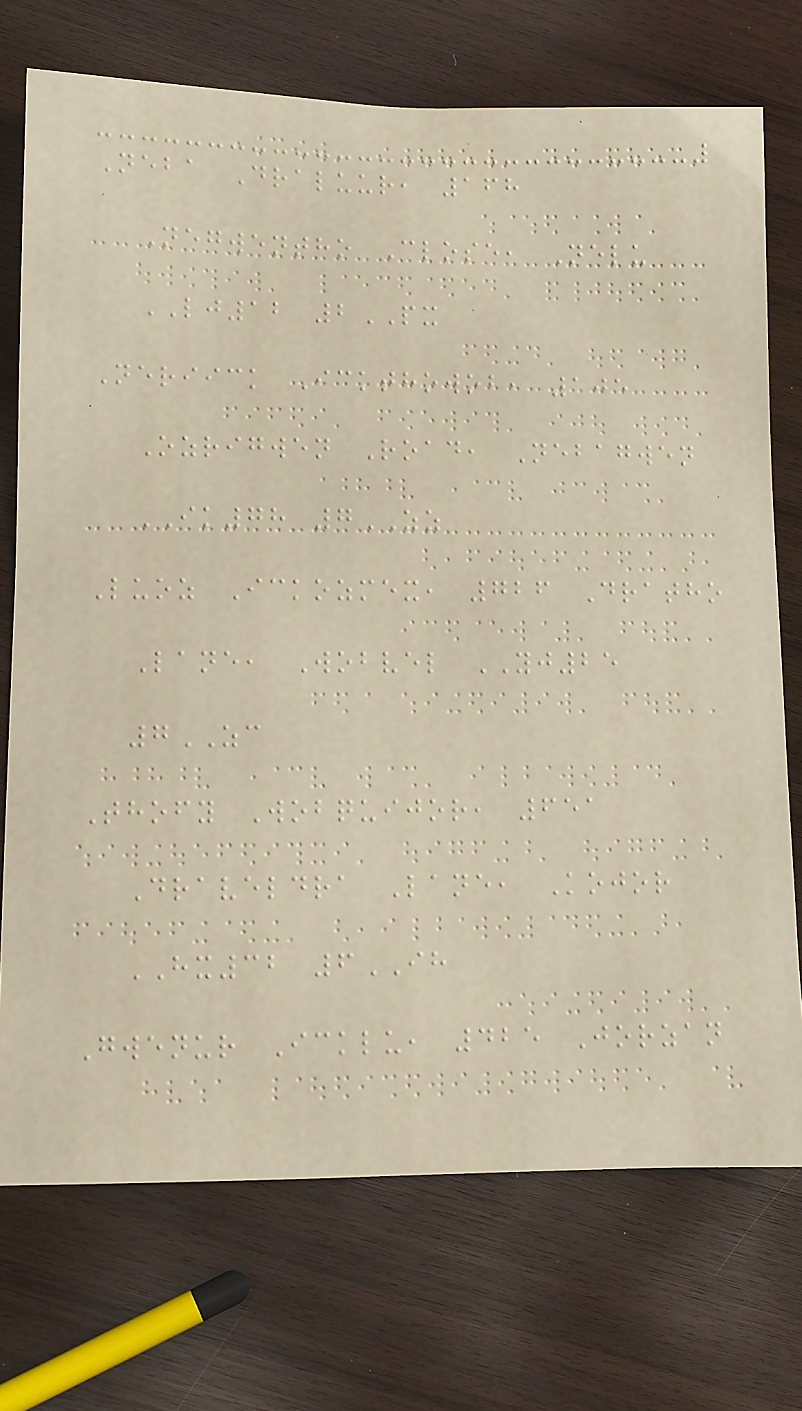Neba Draluur, 168
Negwentho Close, Nelu
LJ12 2PX
Neriick Ickthowob, 105
Ozrigwen Road, Nebagwen
IK78 7ZZ
Luoz Ickozmex, 726 Dratho
Lane, Wobvel YJ25
7ZC
Thofy Wobquijor, 651
Draveldra Lane, Kojor
HX32 6IH
Gwenur Icklu, 425 Jorzan
